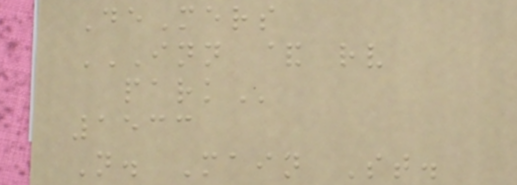DeMers
INN & RV
PARK
1533
N. Main St.
